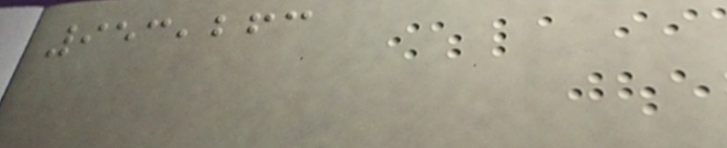953,263
